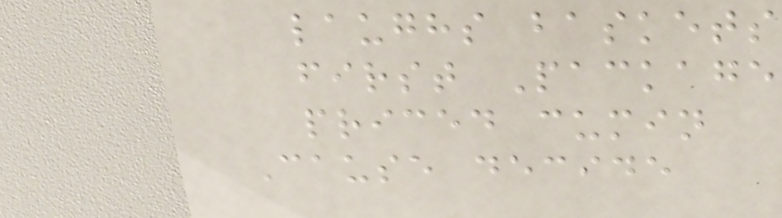laughs baskets
first Package
priced cumin
Cause decide
